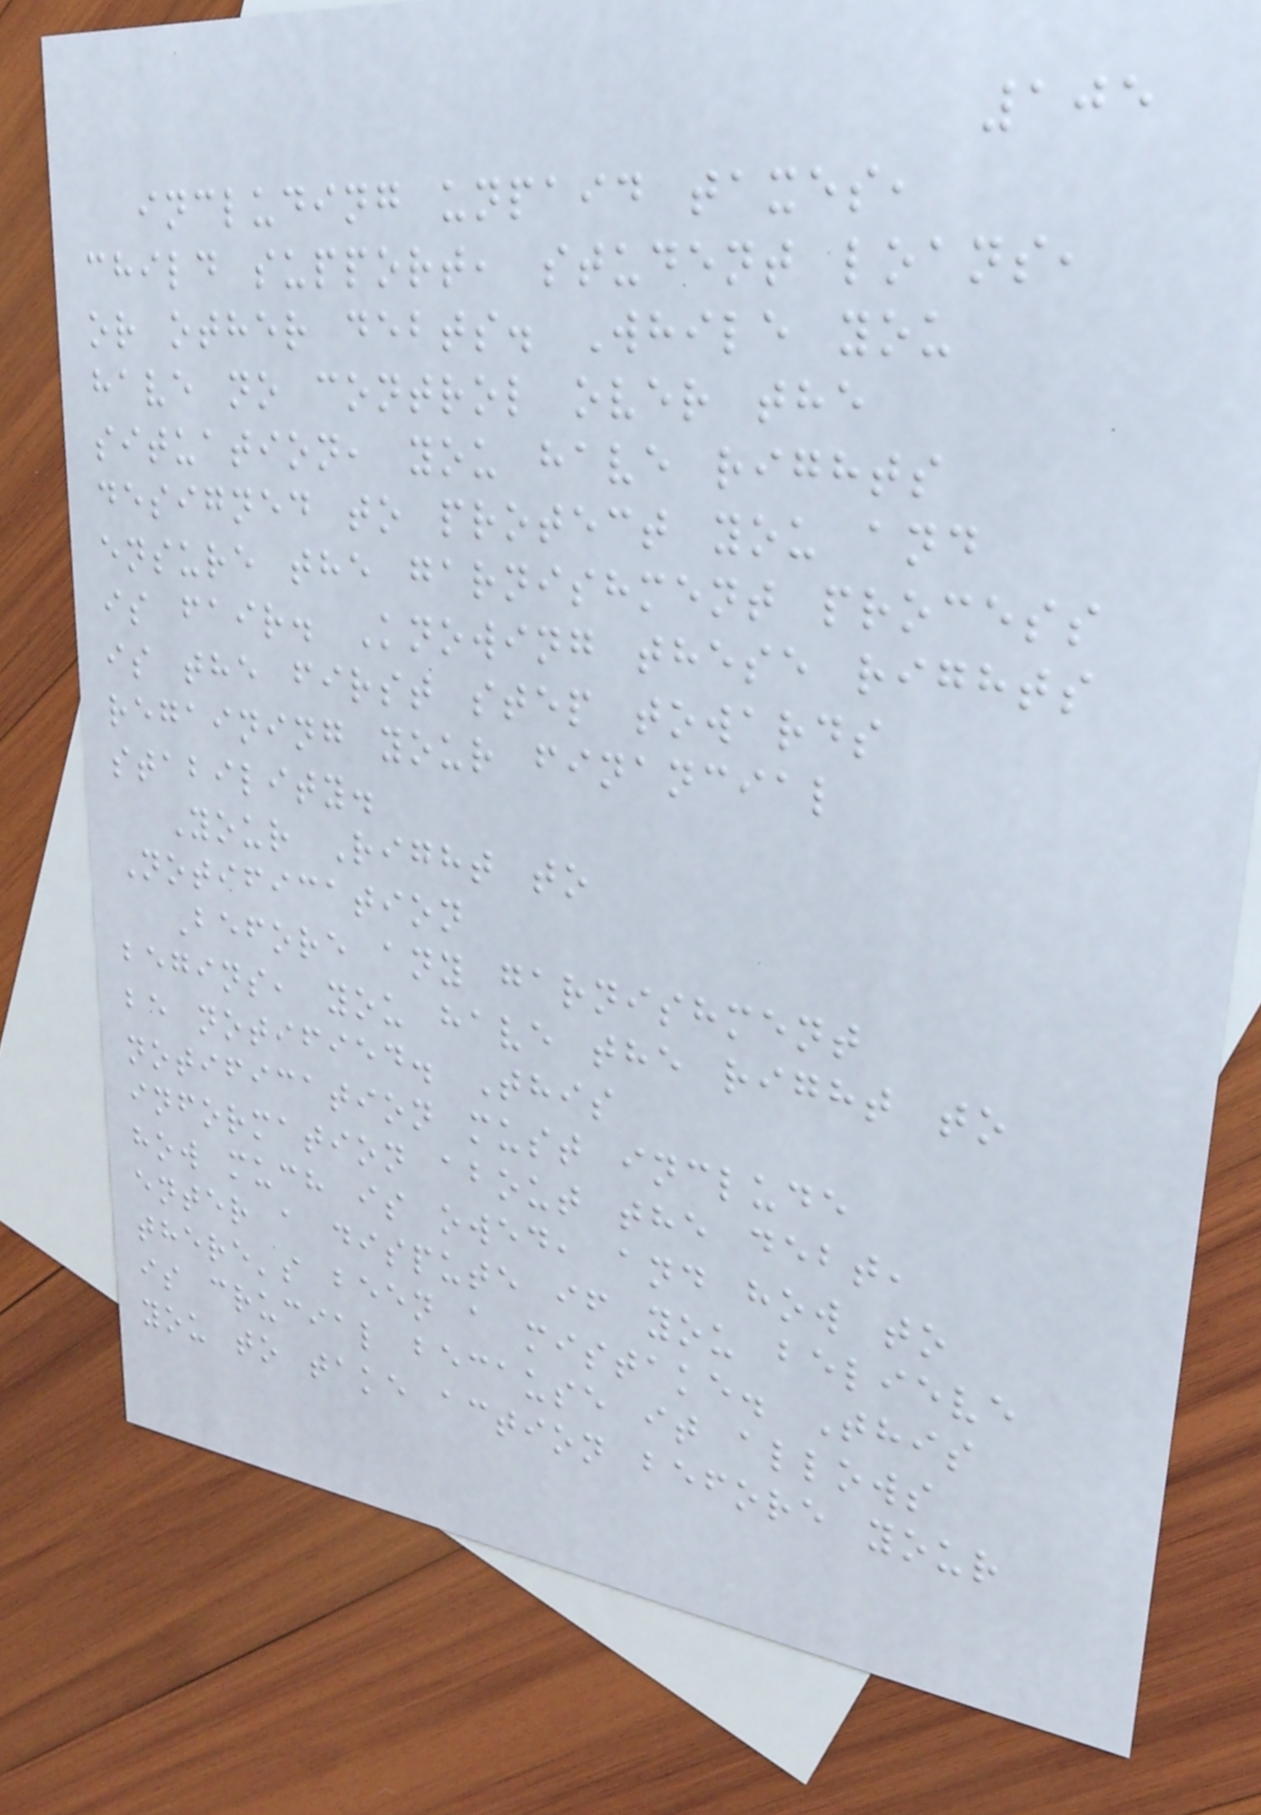105
including unpaid taxes,
child support, student loans,
or other debts. While you
have no control over the
situation, you have rights
designed to protect you and
ensure the garnishment process
is fair. Knowing these rights
is the first step towards
regaining your financial
stability.
Your Right to
Notification
Before any garnishment
begins, you have the right to
be notified. This
notification must include
information about the debt,
how much is owed, and how to
enter a dispute if you believe
there's been a mistake. This
is crucial because it allows
you to take action before your
